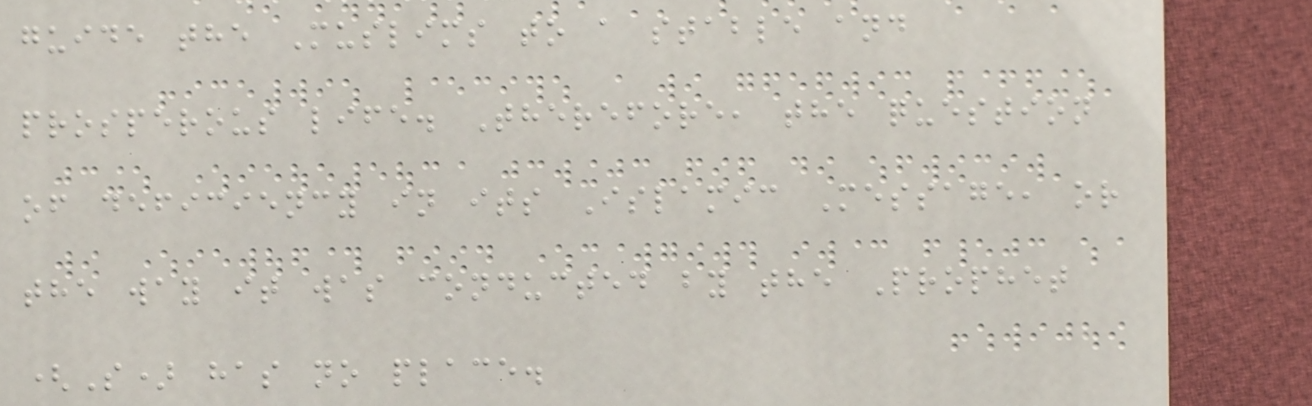guide the Muslims to a stable and
prosperous life. Therefore, the question
of deficiency in its Islamic Message, or
the way it was conducted by the Prophet
(S) has no place.
